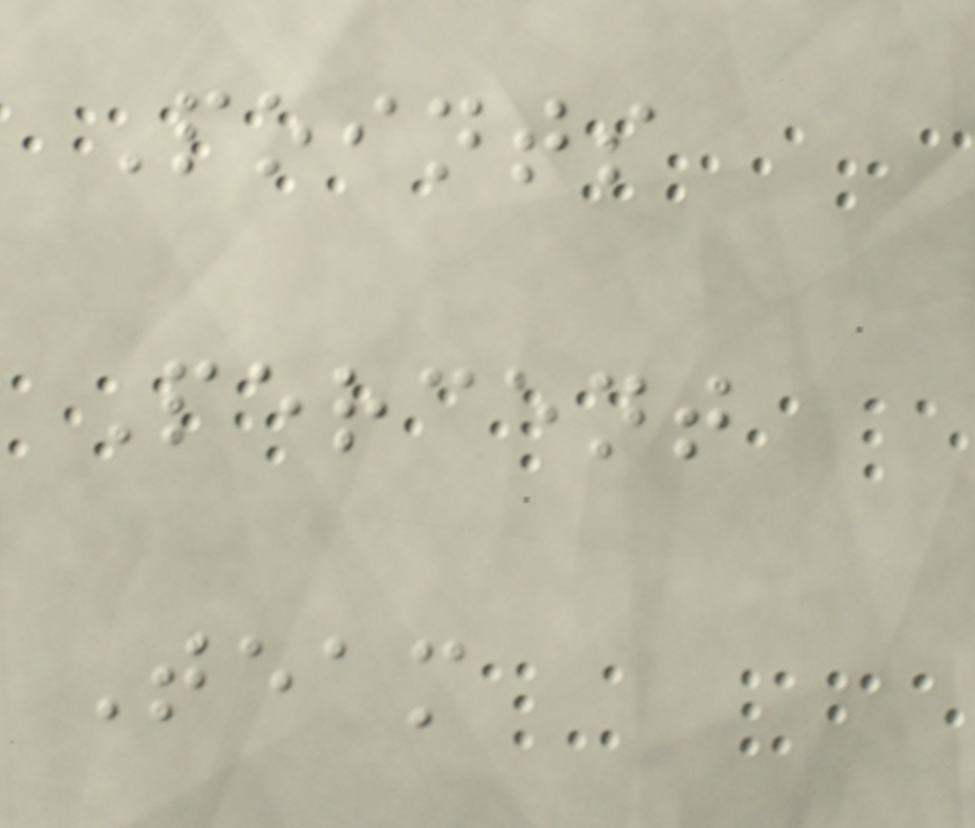Points
Percent
Team
